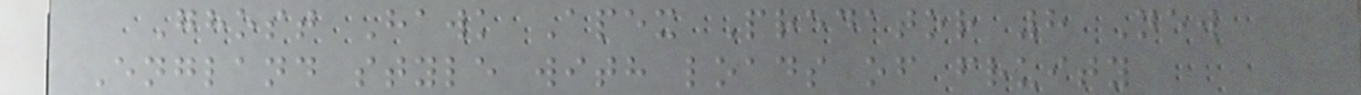Ghost Hawk Apex Predator 8 New
England style with loads of fruity
